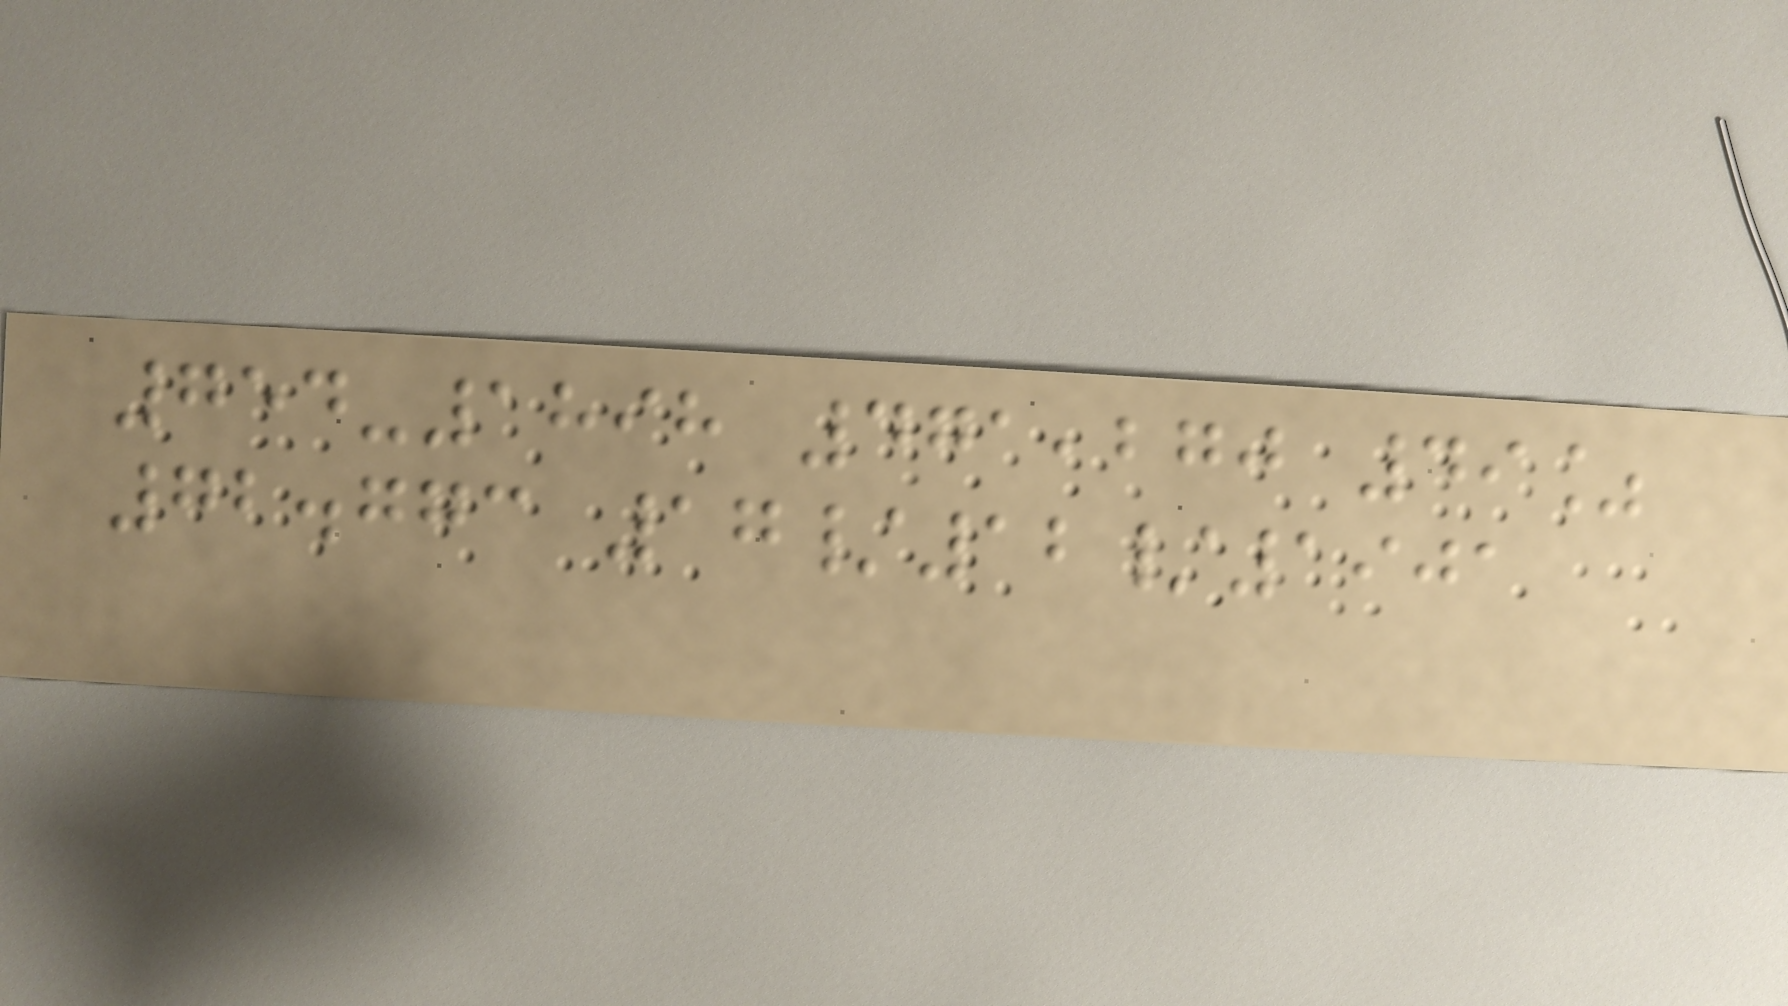754-1898 471,270 49%
72.773 17/12/1901
